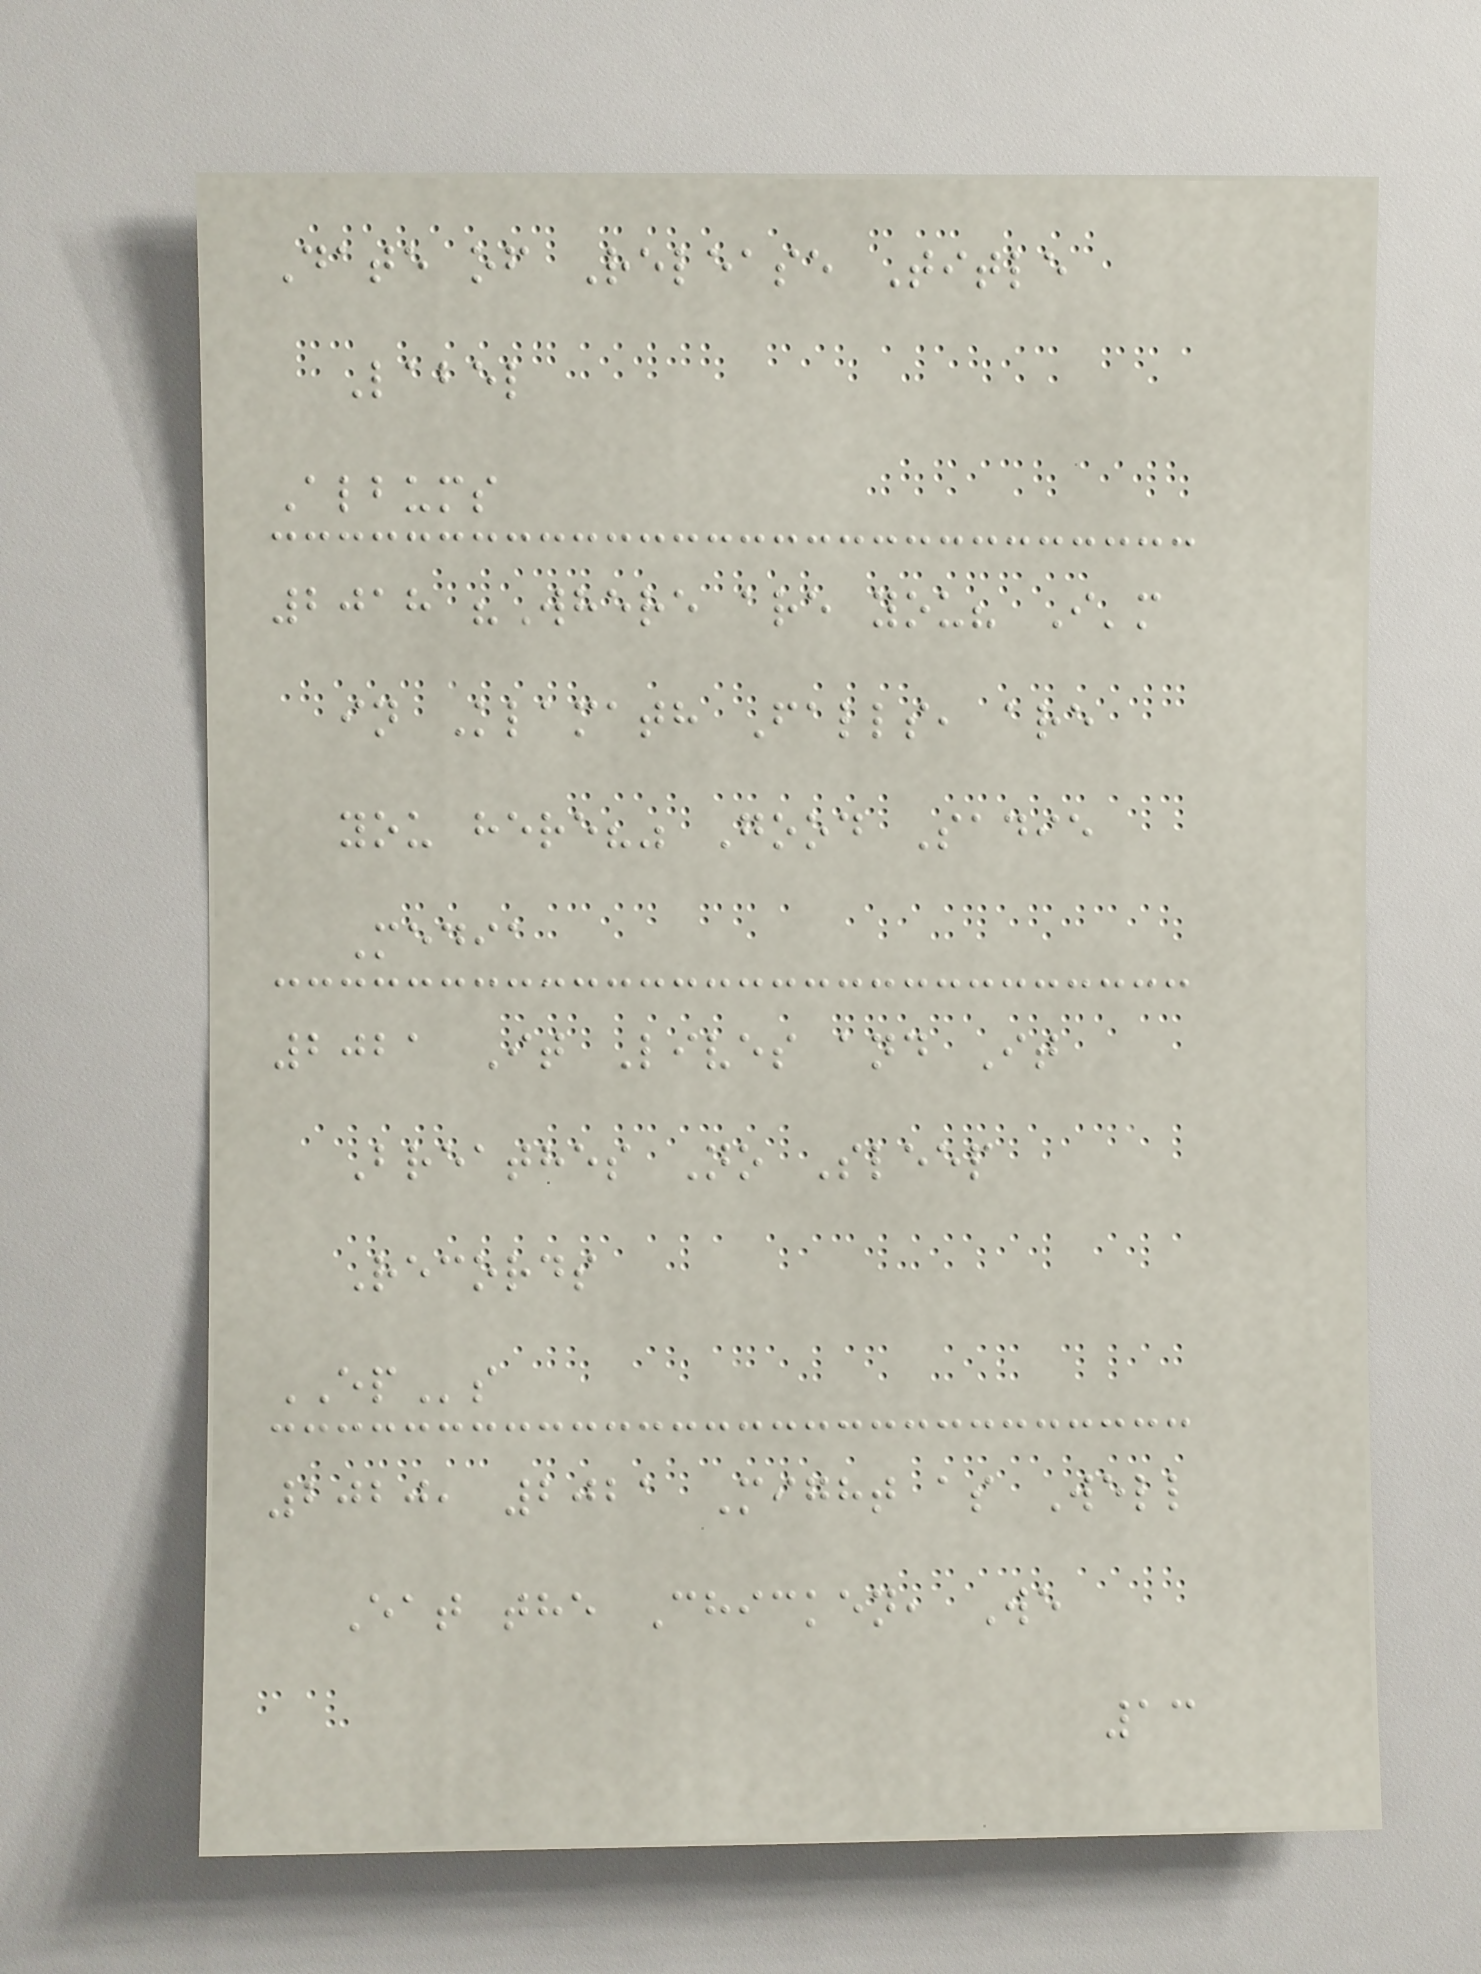Date of Release Title
Label
Albums
2018 "Where are you? I'm
in Klamath Falls, are
you here?" Good Sadie
Media
2021 It Lives and It
Breathes No Sleep
Records
EPs
2020, 2021 Might as Well
Eat the Chicken, We
13
